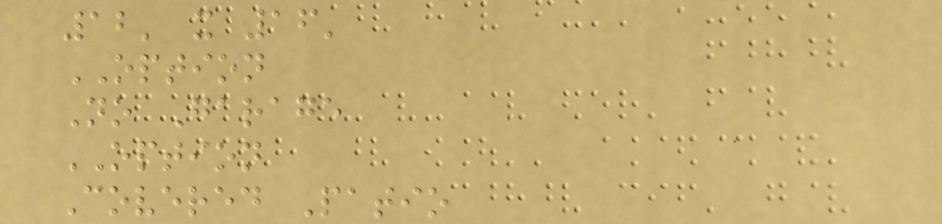12' x 16'
OPTION
No Garage
OPTION
Covered Patio
